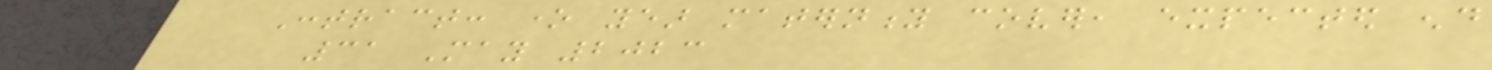Contract: one year maternity cover, expected end
31 May 2023
